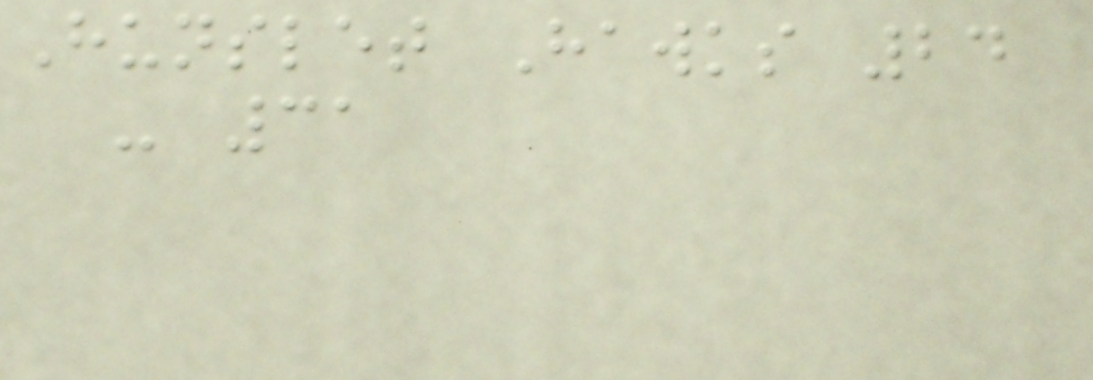Hunslet Hawks 24
- 31
